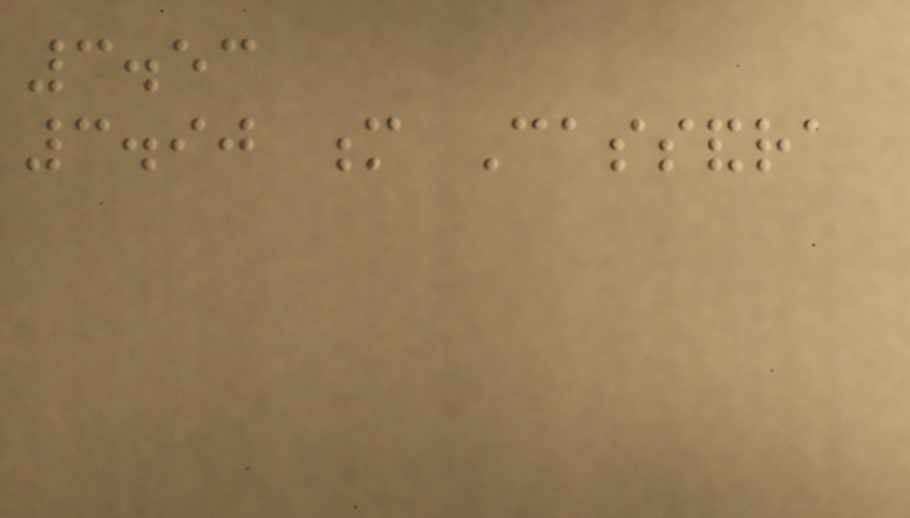3.53
3.90 m Cassandra
